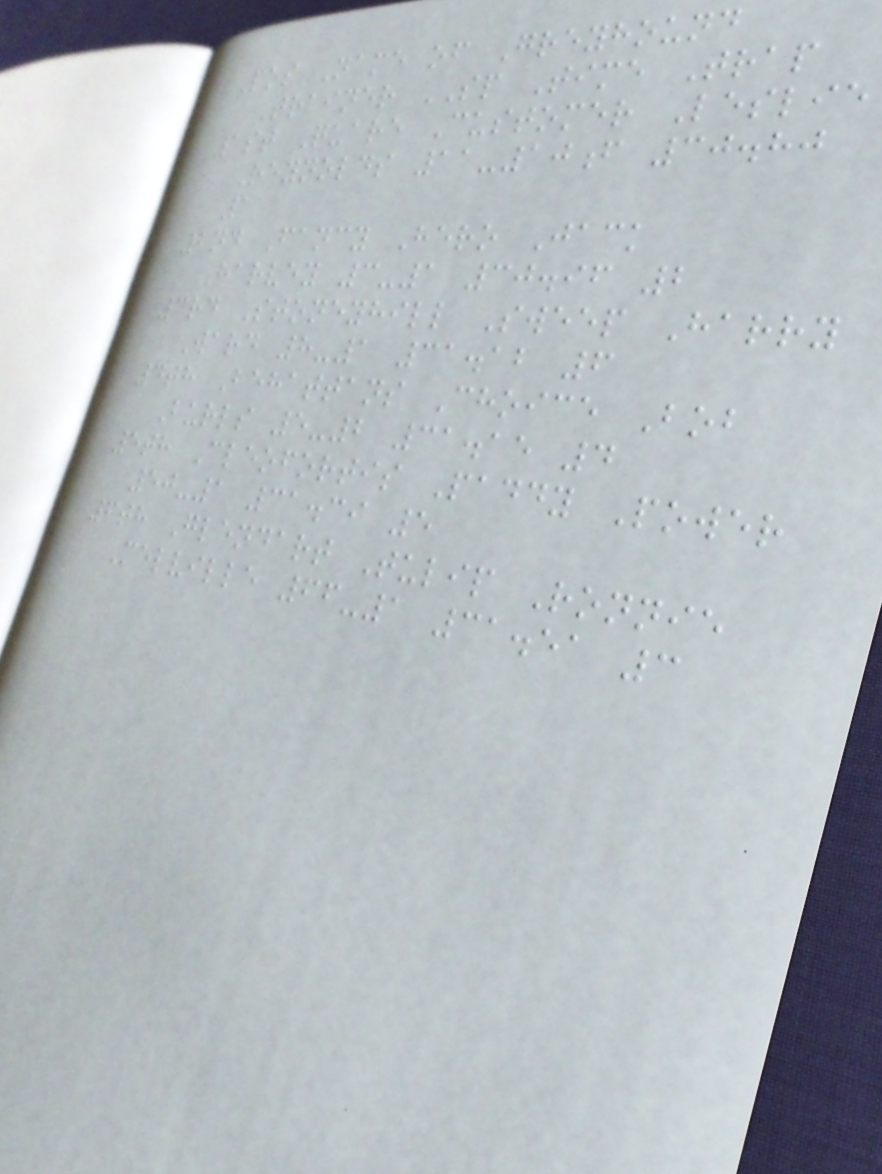Pos Name of Greyhound
Trainer SP Time Trap
1st Quare Customer Leslie
Reynolds 11-10f 30.80
1
2nd Fancy Hero Jack
Harvey 3-1 30.96 2
3rd Stoneyhill Sweep Harry
Ward 8-1 31.12 6
4th Behattans Choice Bob
Burls 5-2 31.15 4
5th Cleofortis Paddy Power
50-1 31.39 5
6th Glendart Tulip Ronnie
Melville 66-1 31.51 3
